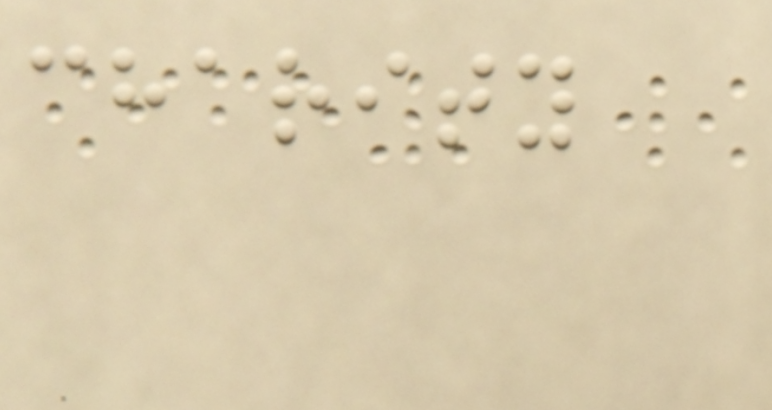charity
